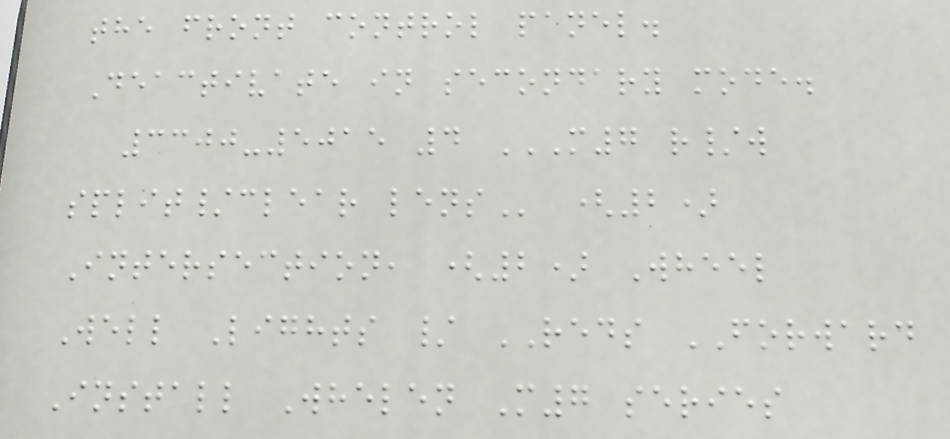the front control panel.
Deactivate in secondary mode.
3300-5015 4 M7 R/W
SPLIT/CLEAR LENS (2)
Intersection, (2) Wheel
Well Lights / REDS FORWARD
Install Whelen M7 series
